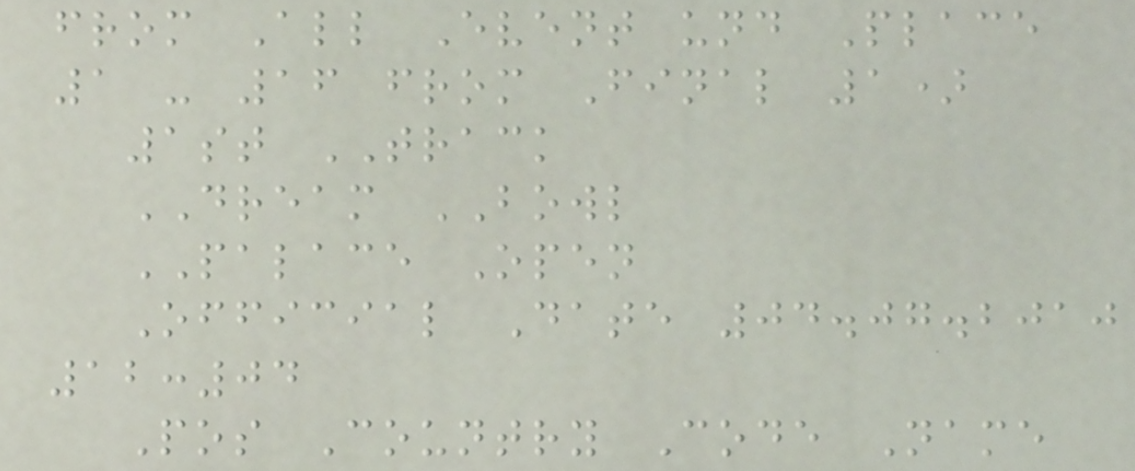from All Event und Place
1 - 16 from Final 1)
1st TRACK
DREAM BOWL
PALACE Open
Official Date 04.07.2010
12:04
Pos Country Code Name
